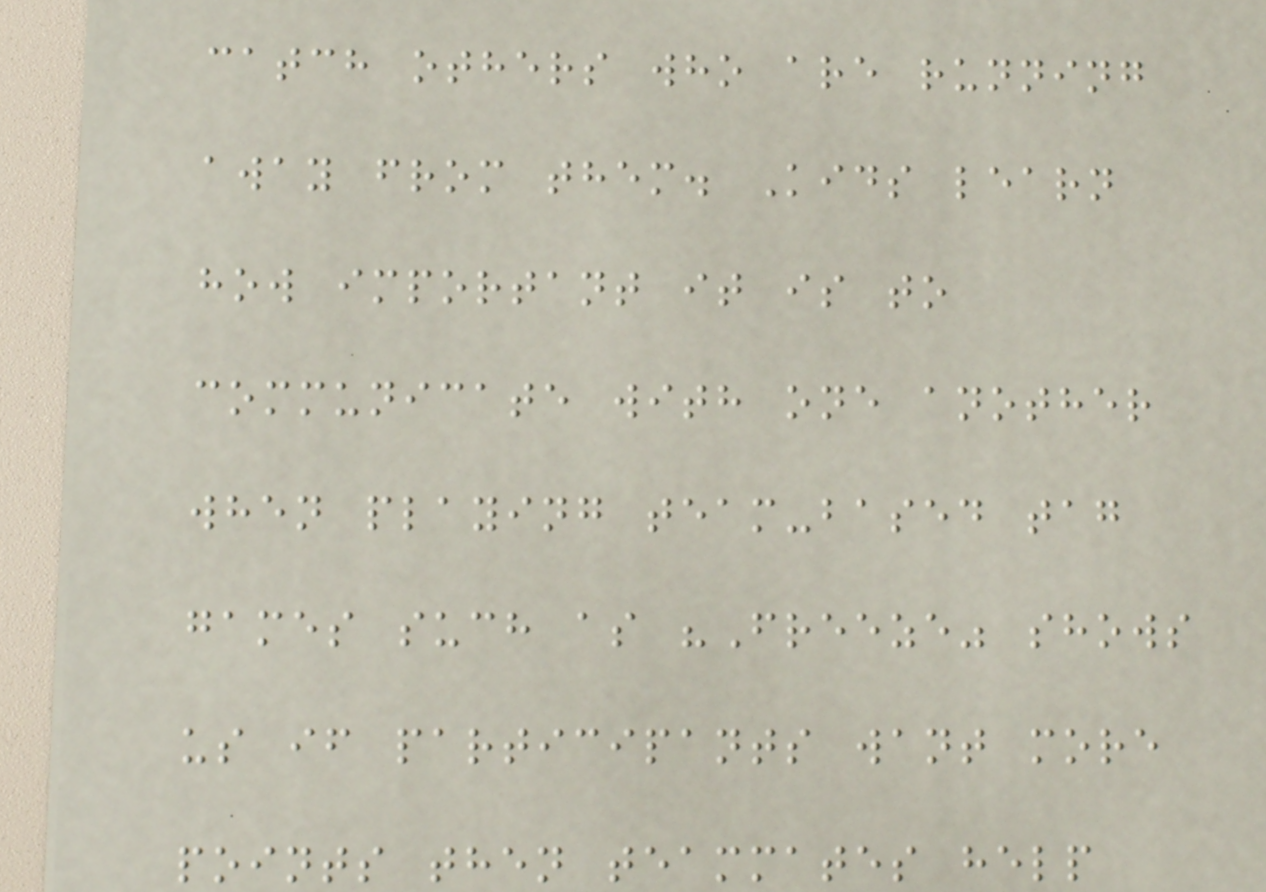catch others who are running
away from them. Kids learn
how important it is to
communicate with one another
when playing team-based tag
games such as "Freeze" shows
us if participants want more
points then teammates help
